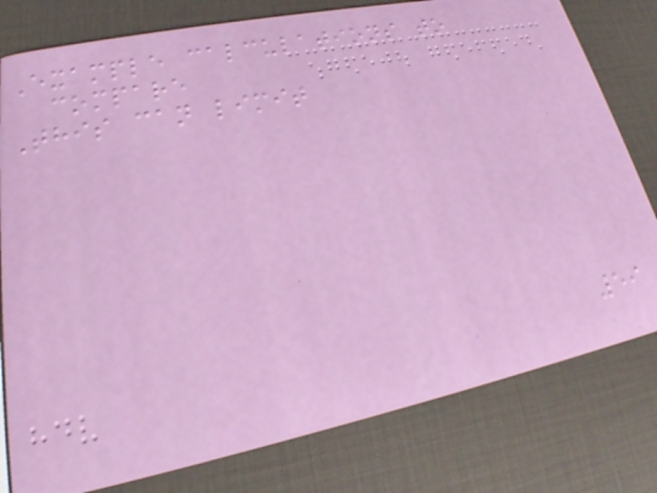Example calculations to
compare
This can limit
59
